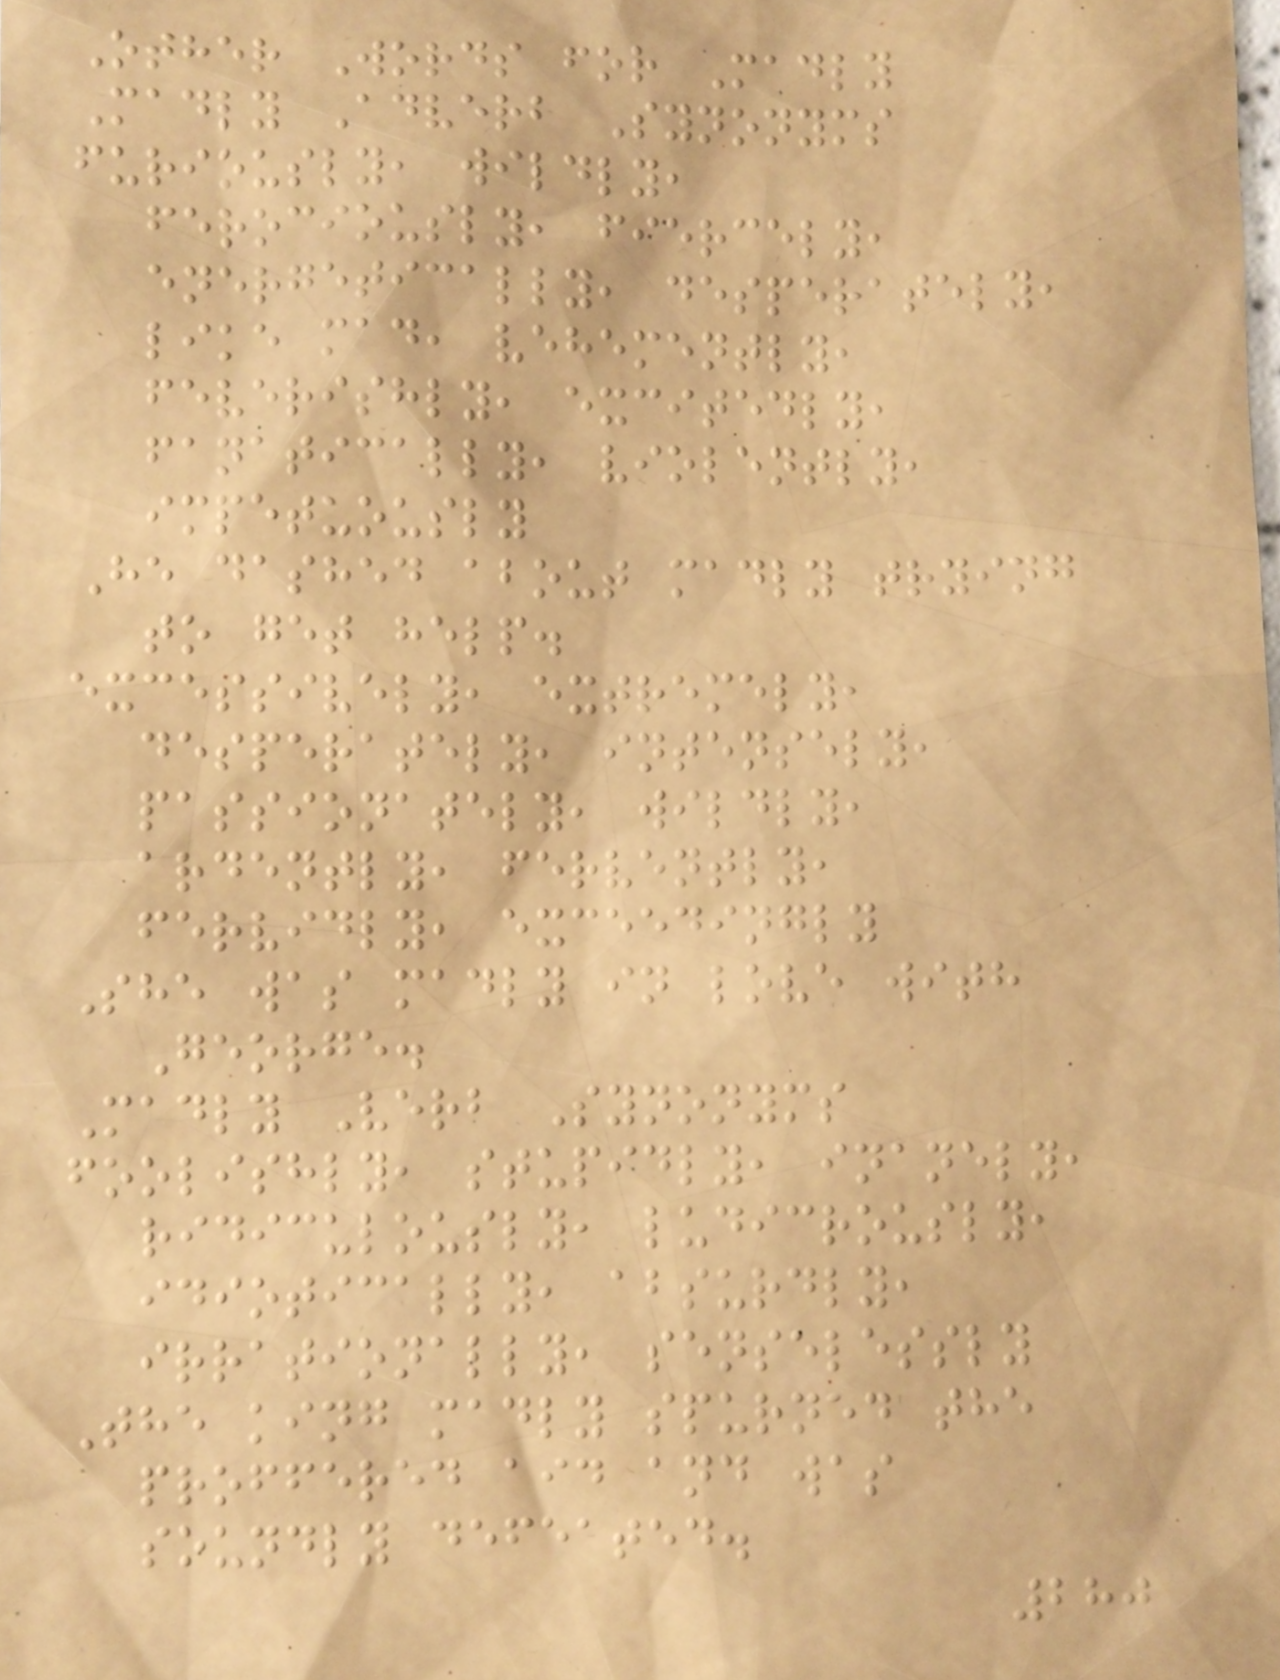Other Words for Madly
Madly Adverb Synonyms
furiously, wildly,
ferociously, fiercely,
energetically, desperately,
like mad, vehemently,
feverishly, excitedly,
fanatically, violently,
impetuously
He dashed about madly trying
to get help.
excessively, extremely,
desperately, intensely,
passionately, wildly,
ardently, fervently,
fervidly, exceedingly
She was madly in love with
George.
Madly Verb Synonyms
foolishly, stupidly, inanely,
ridiculously, ludicrously,
idiotically, absurdly,
irrationally, senselessly
The king madly spurned the
proffered aid and was
soundly defeated.
280
